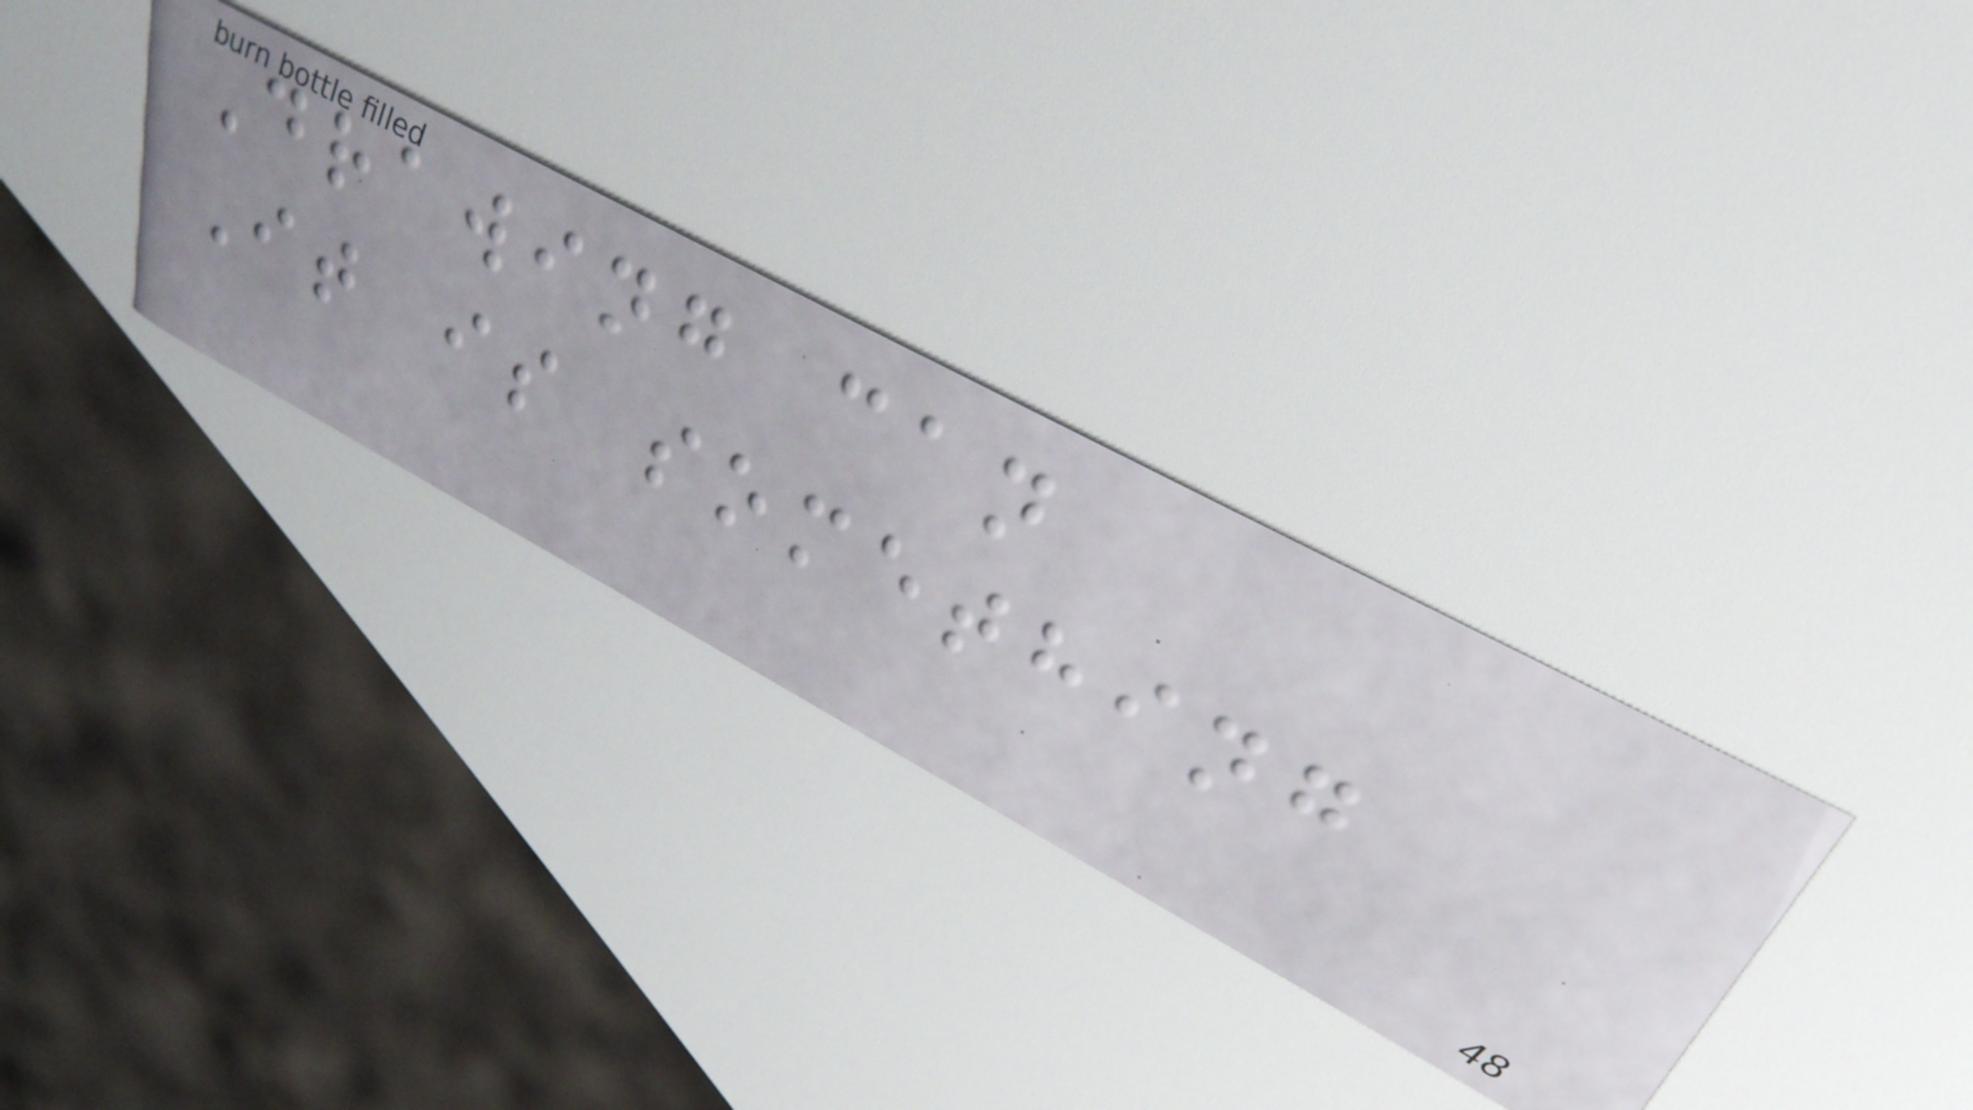Drawing can
It is something
